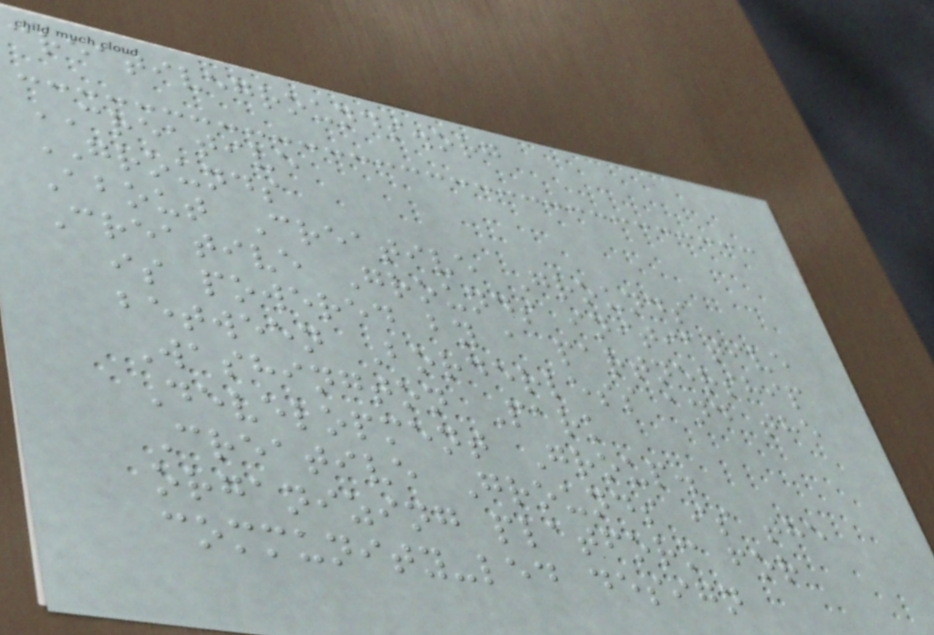creativegrounds.org
CREATIVE
GROUNDS
About Creative Grounds
Creative Grounds initiative
is powered by a partnership
between Borderless and the
Washington Park
Development Group.
Creative Grounds is the
organizing platform for
community-led design
